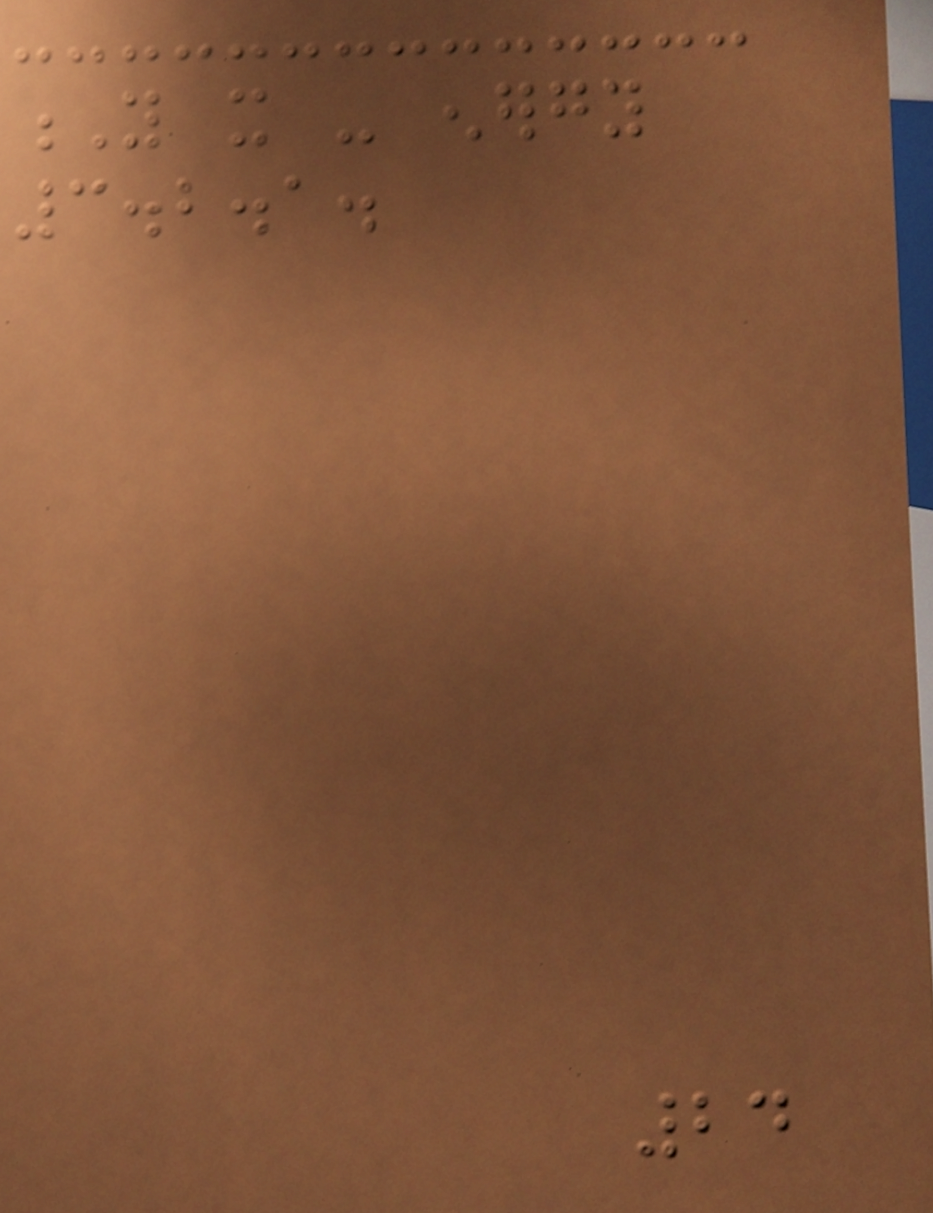Y it - energy
3.2.1.
24
